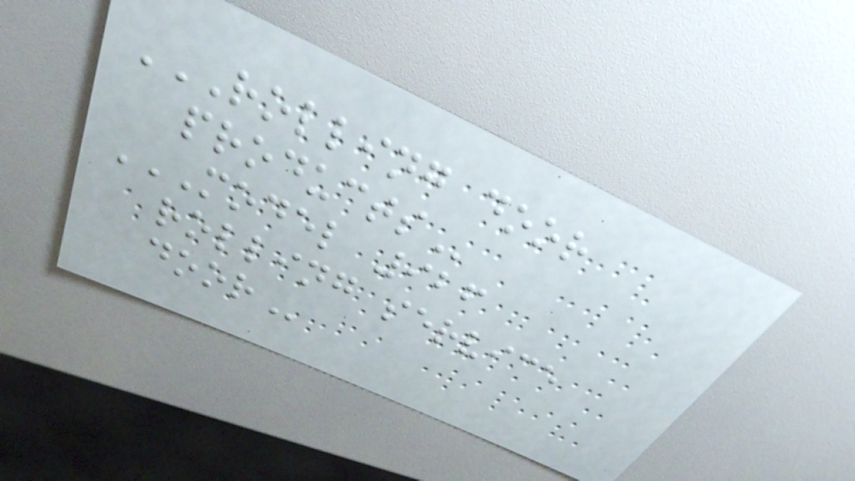ROLLING DOOR
PRODUCTS
MODEL 926
ROLLING SERVICE
DOOR
